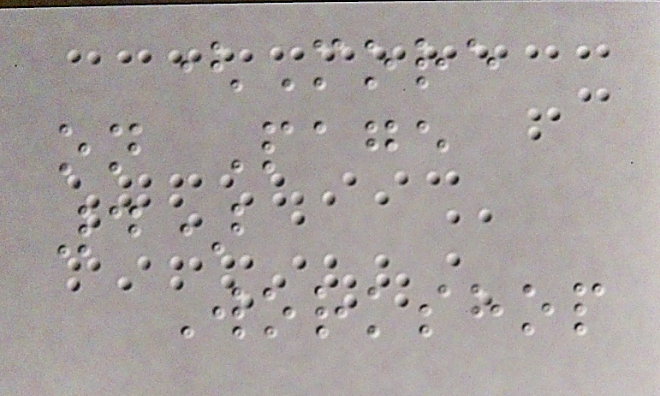(More
on Page
4)
Workshop
